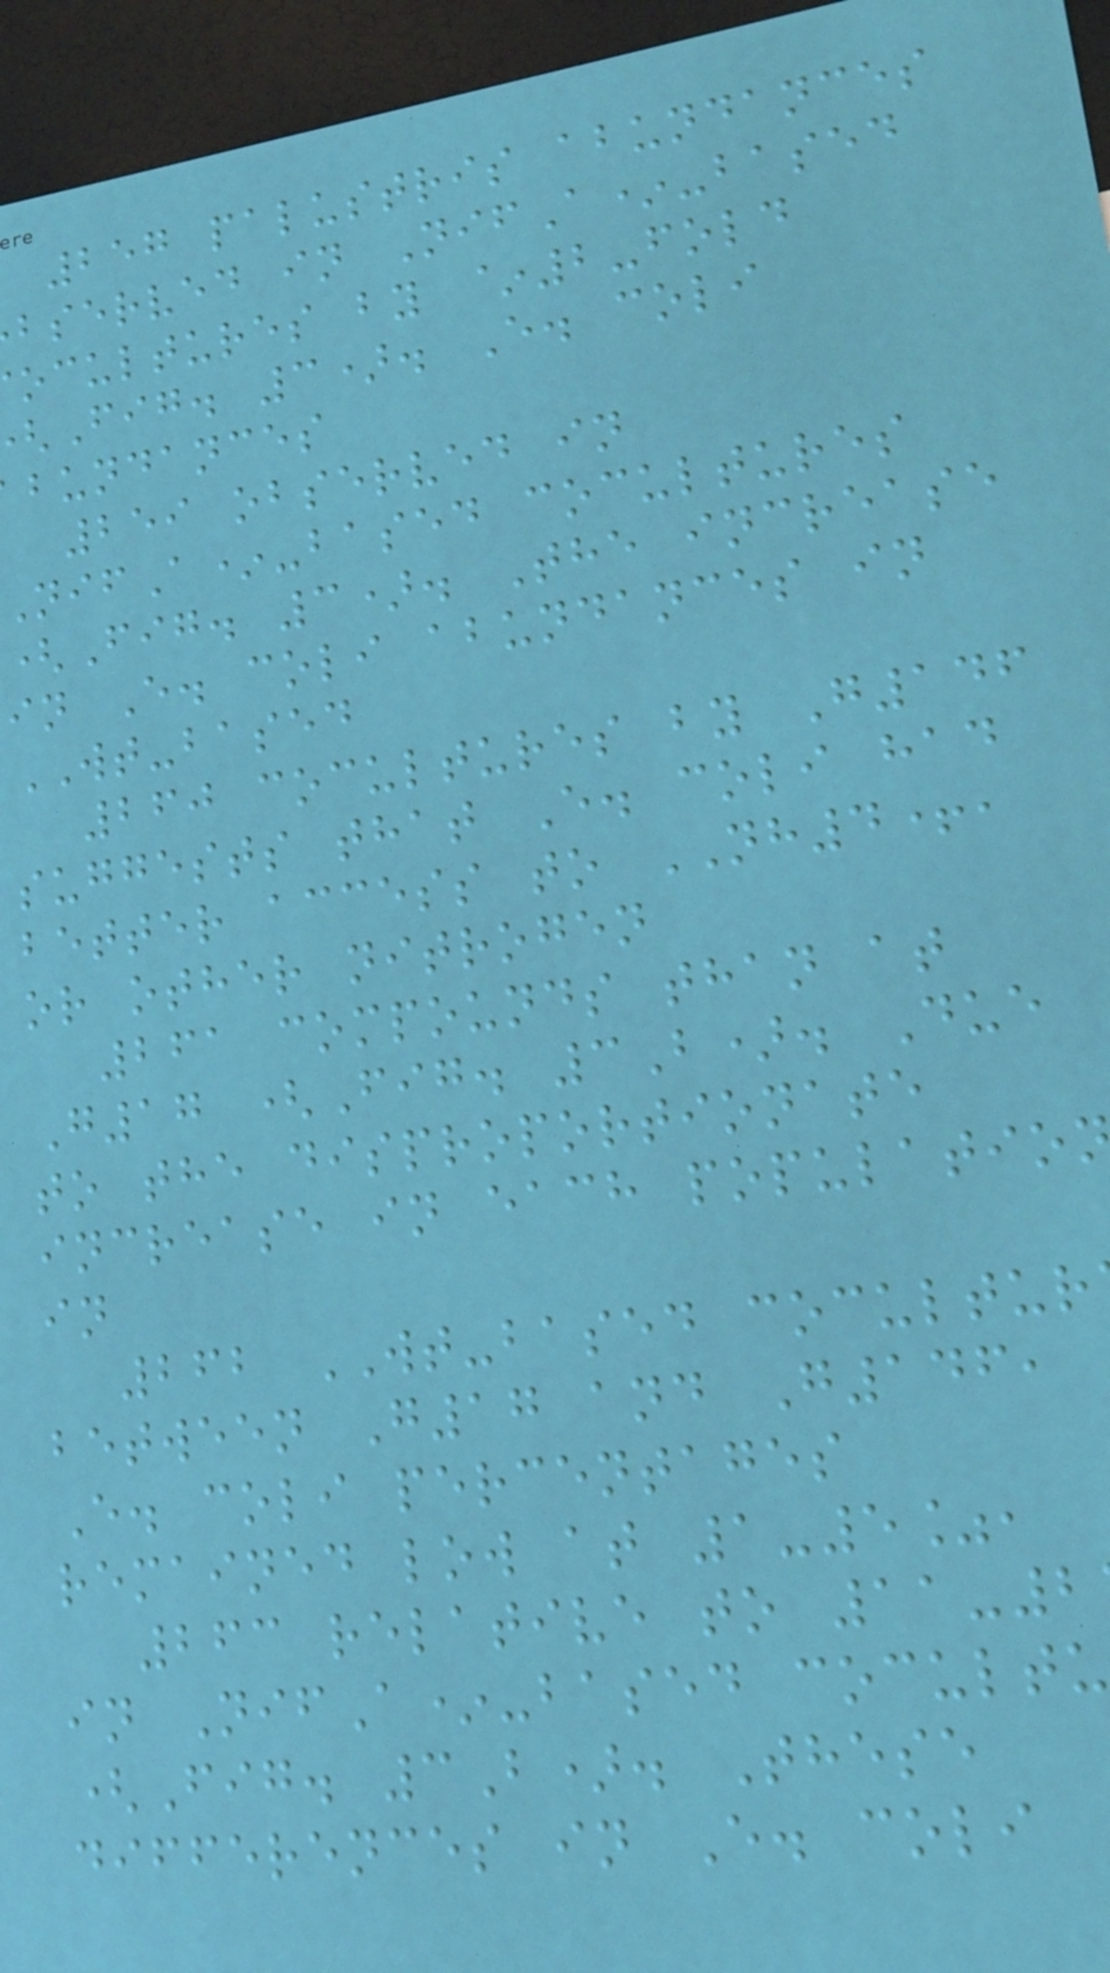257 palustris abundances
bserved in NifA*-based
ocultures by ~2-fold
Fig. 3). E. coli
bundances
259 observed in
NifA*-based cocultures
(Fig. 3). The increase
in E. coli abundances in
WT-based
260 cocultures by G146
suggests that E. coli had
better access to NH4+,
or other nitrogen
261 compounds than at
G17 (Fig. 3B). Due
to the disproportionate
increase in each populatio
in
262 WT-based cocultur
between G17 and G146,
E. coli percentages
remained low at 1-5%,
263 relative to 11-2
in NifA*-based cocultu
(Fig. 3B). These
differences in E. coli
